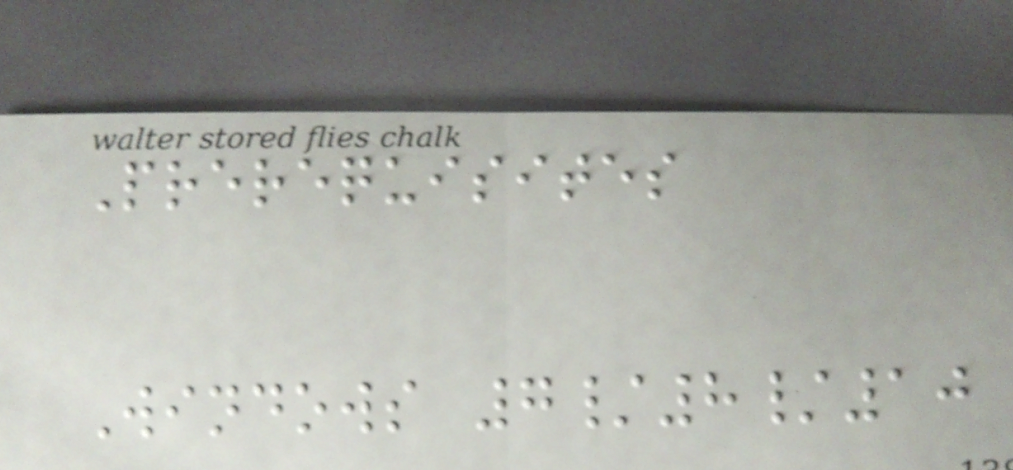Prerequisites
Windows 7/8/10
